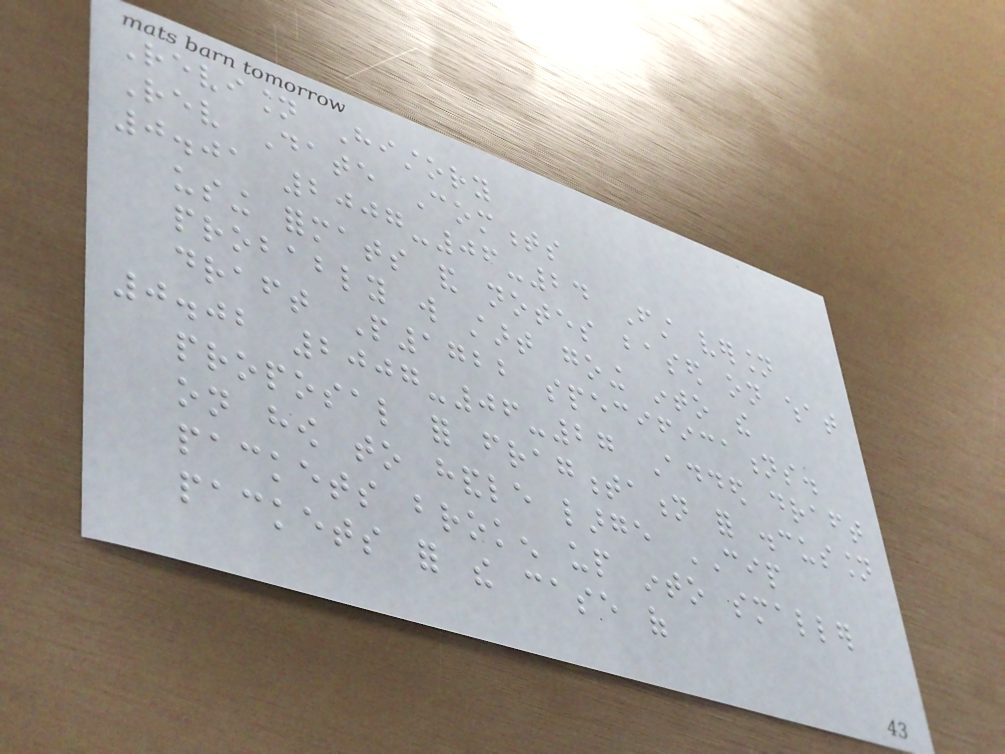Revision History
Rev Date Comments
0.01 2007-06-24 First version
using formats and notes based on what
probably will start going into the
draft P1722 specifications.
0.02 2007-06-27 Added draft
proposal for fragmentation for discussion
on how to handle large CIP
packets broken up into smaller
packets for the case of
